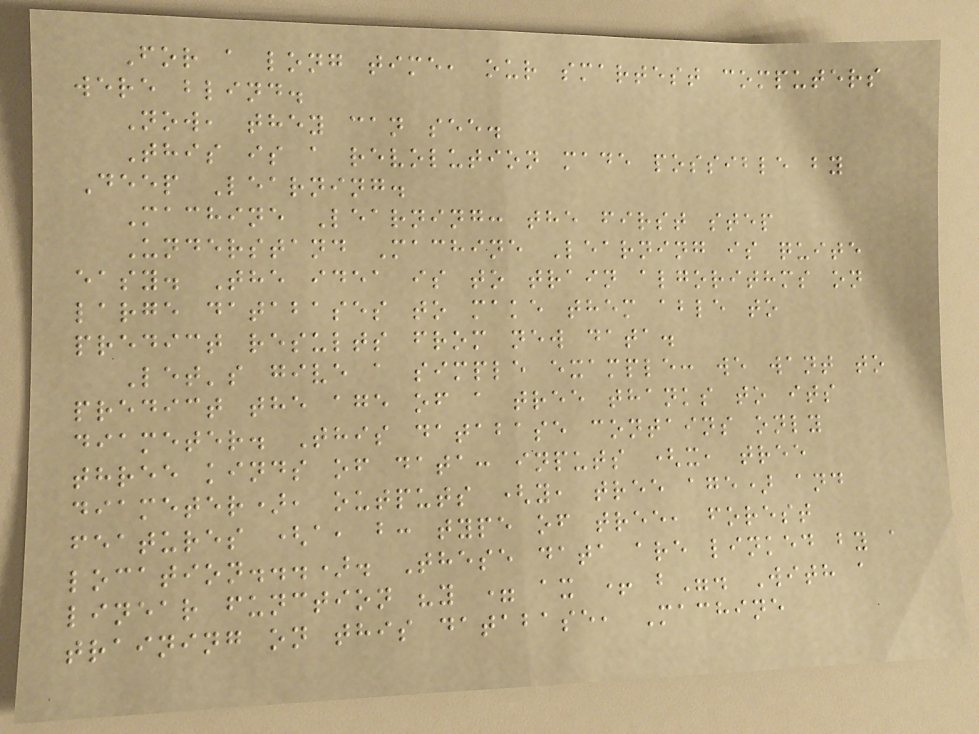For a long time, our smartest computers
were blind.
Now, they can see.
This is a revolution made possible by
Deep Learning.
Machine Learning: the first step
Understand Machine Learning is quite
easy. The idea is to train algorithms on
large databases to make them able to
predict results from new data.
Let's give a simple example: we want to
predict the age of a tree thanks to its
diameter. This database contains only
three kinds of data: inputs (x, tree
diameter), outputs (y, tree age) and
features (a, b: type of tree, forest
location...). These data are linked by a
linear function "y = ax + b". With a
training on this database, Machine
